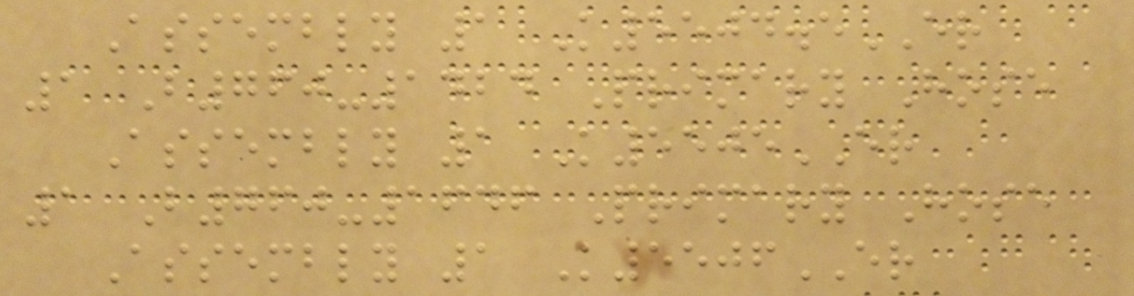Assembly 1 K5504.5ER
1 B760-1424 Primary Hose
Assembly 1 K5505ER
1 B760-1646 Primary Hose
Assembly 1 K5506ER
